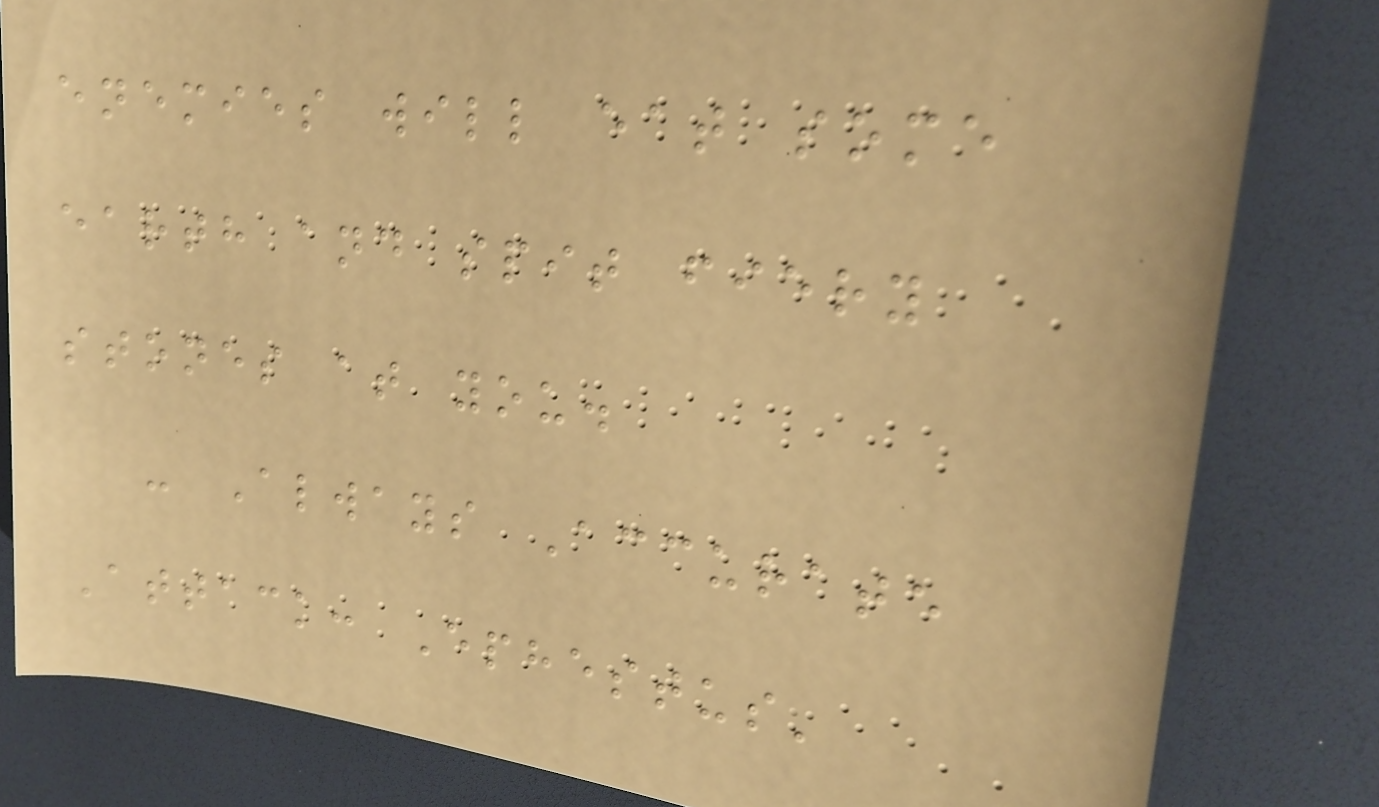enemies will eat some
earth and spit fiery
stones at you.
- Always Accurate
Attack: Ephestus'
